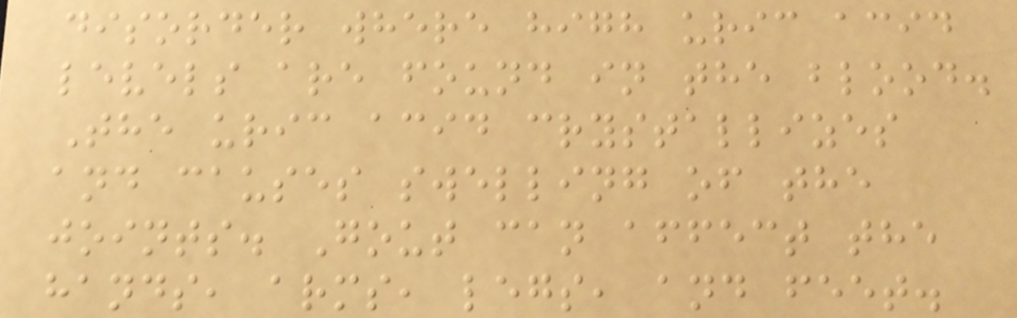disorder where high uric acid
levels are found in the blood.
The uric acid crystallizes
and causes swelling of the
joints. Gout can affect the
hands, arms, legs, and feet.
